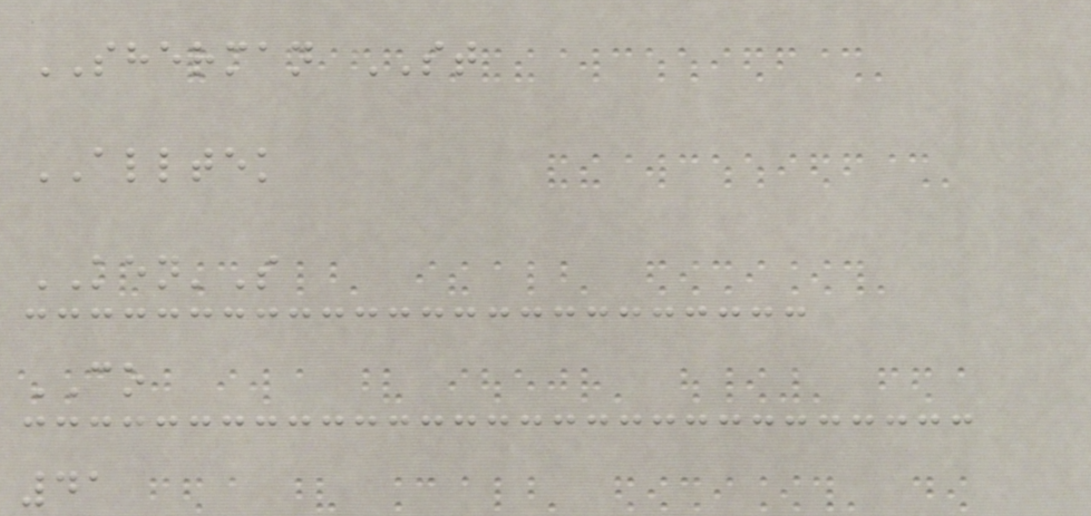SHERMAN ST
ALLTEK
KEN'S
CO
41
